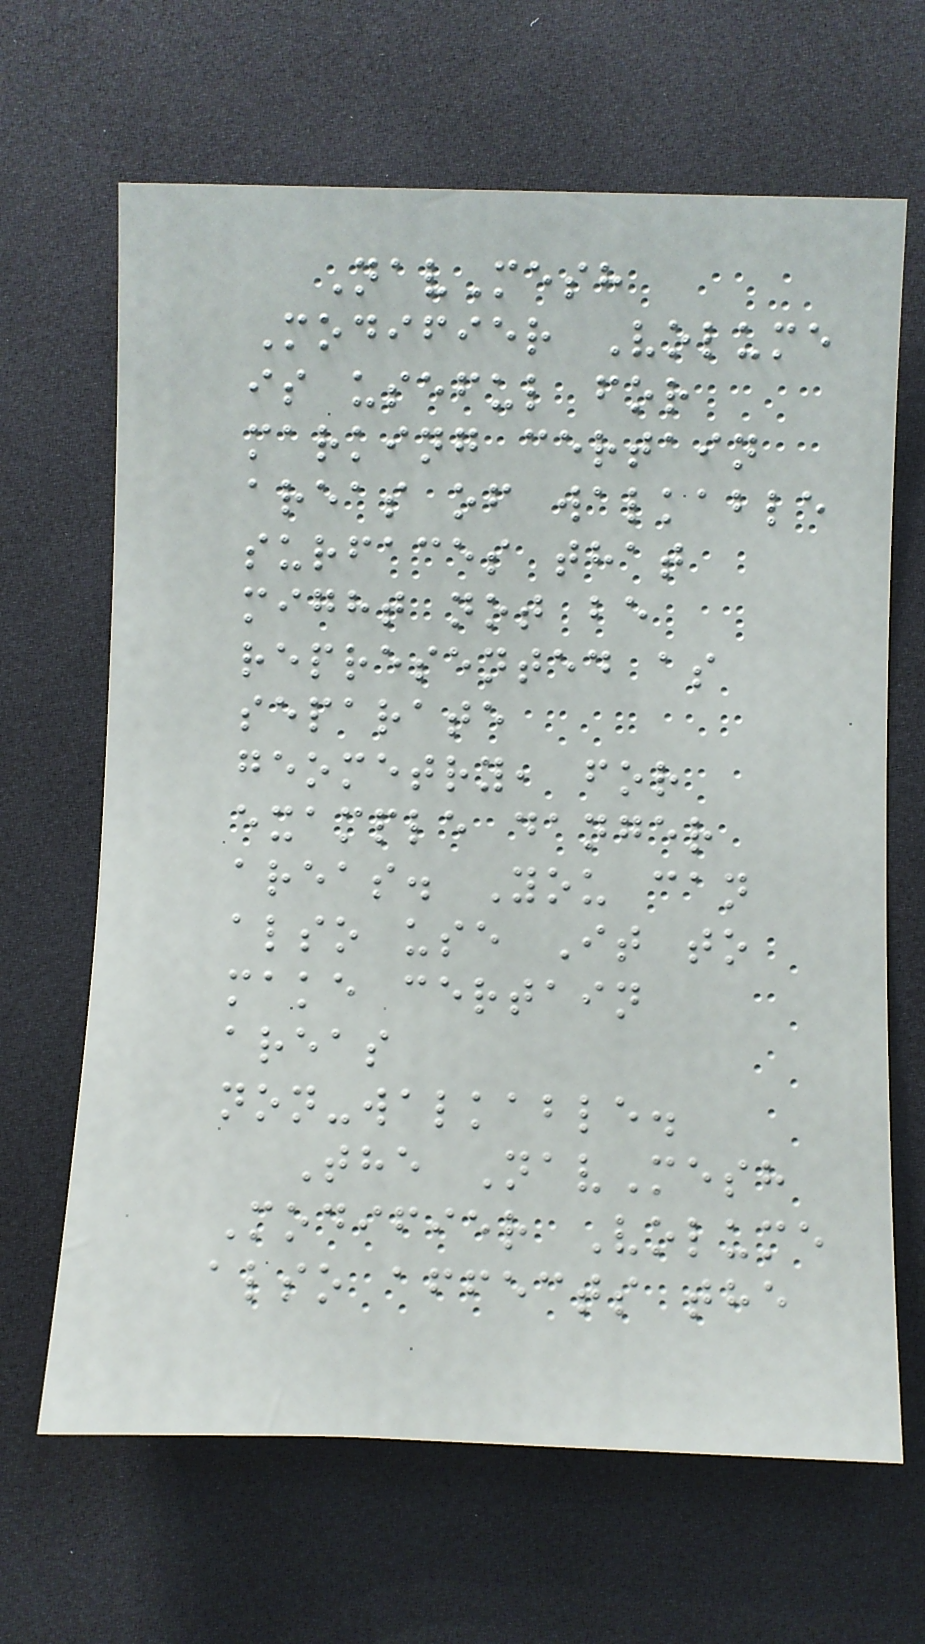NavMesh
Modifier Volume
is useful for
marking certain
areas of walkable
surfaces that
might not be
represented as
separate
geometry, for
example danger
areas. You can
also use It to
make certain
areas
non-walkable.
The NavMesh
Modifier Volume
also affects the
